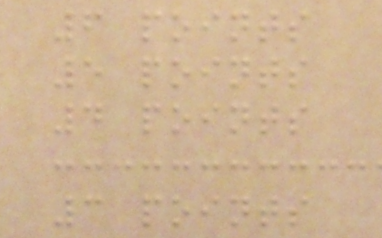6 points
5 points
4 points
3 points
